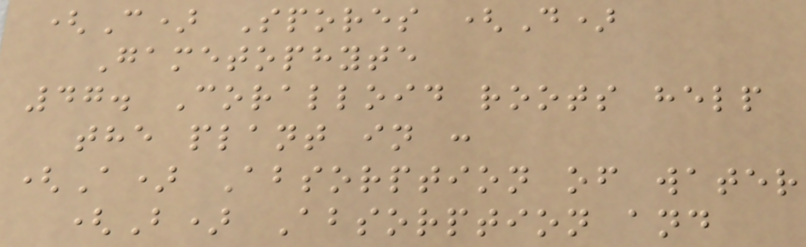(C) Spores (D)
Gametophyte
47. Coralloid roots help
the plant in :
(A) Absorption of water
(B) Absorption and
